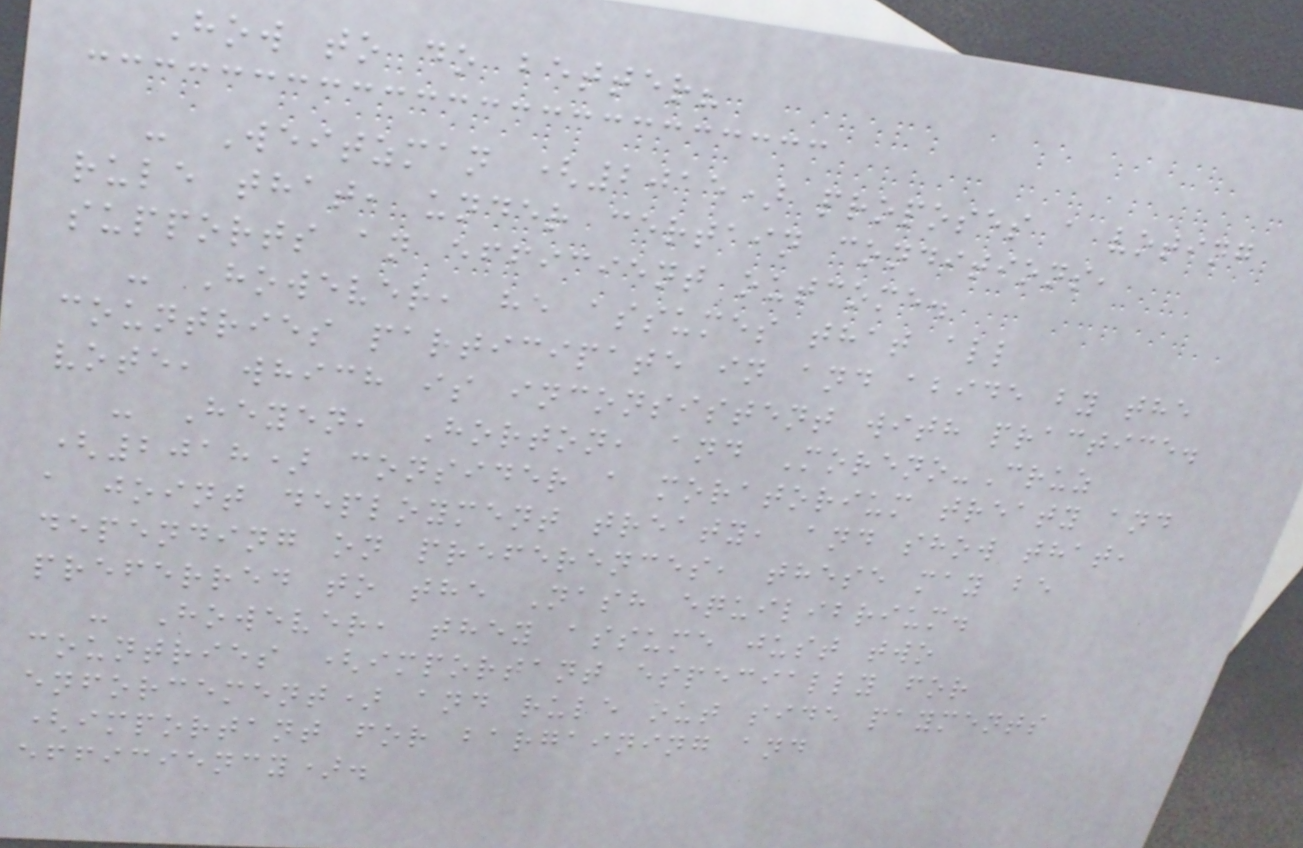How to do better?
- Weitzman (2015) proposes a voting
rule that, under certain conditions,
supports an efficient outcome.
- However, he assumes that all
countries participate in and abide by the
vote, which is inconsistent with practice.
- Heyen, Horton, and Moreno-Cruz
(2018) consider a moratorium treaty and
a joint deployment treaty, and show that,
depending on preferences, these may be
preferred to the Nash equilibrium.
- However, they assume just two
countries (important especially for
enforcement) and rule out side payments
(important for bargaining and
efficiency).
